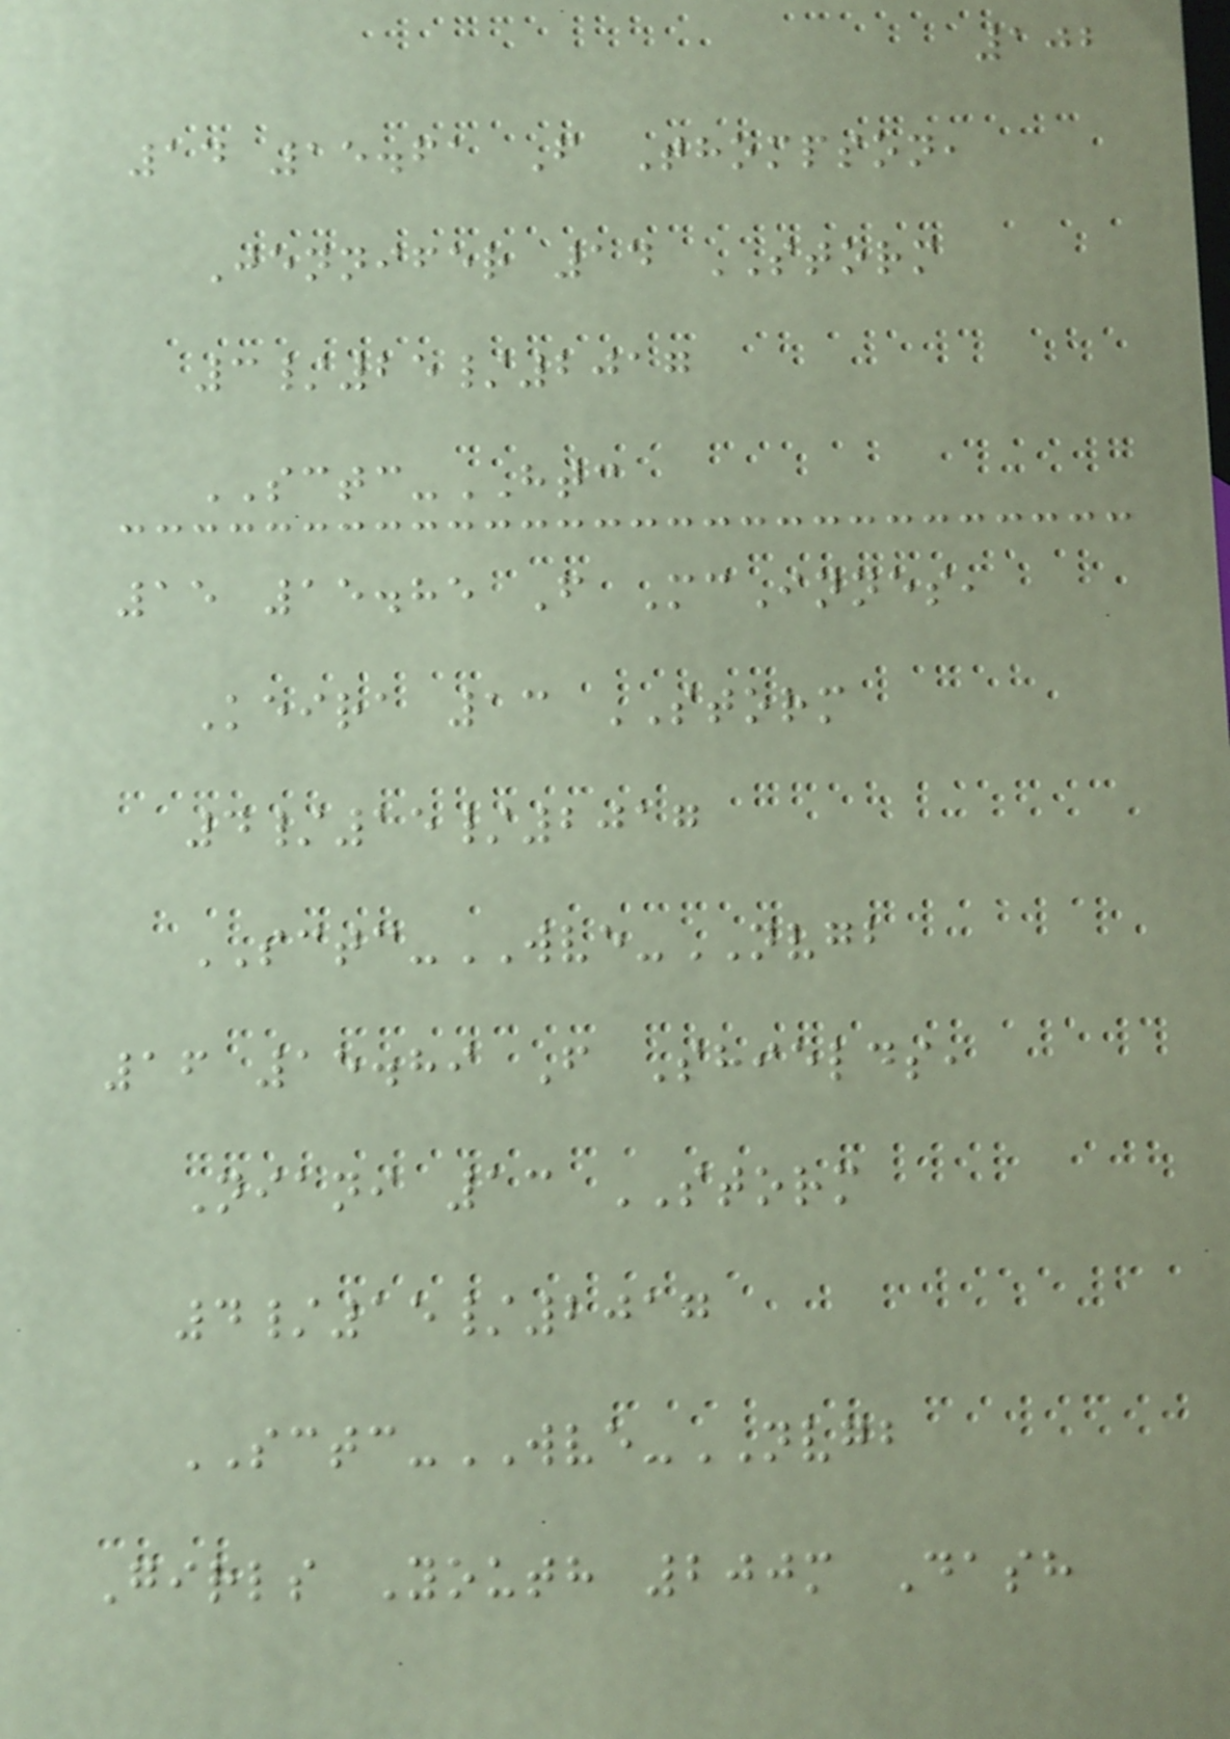102
14 15.61 F Thompson,
Jennifer 14 STORM
3/25/2017
SCTC-HTC
15 15.85 F McInnes,
Keira 13 STORM
4/15/2017
SCTC-WVE-NVGB
16 15.89 F Shields,
Niani 13 STORM
4/15/2017
SCTC-WVE-NVGB
Girls Youth 200m Dash
